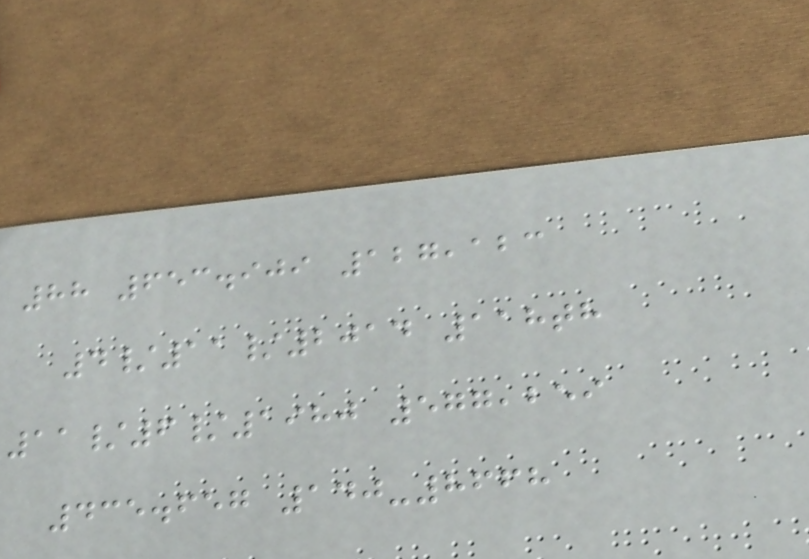88 653.909 127,123
4/11/2014 118th
11/6/1980 577,259
435.657 140-8668
